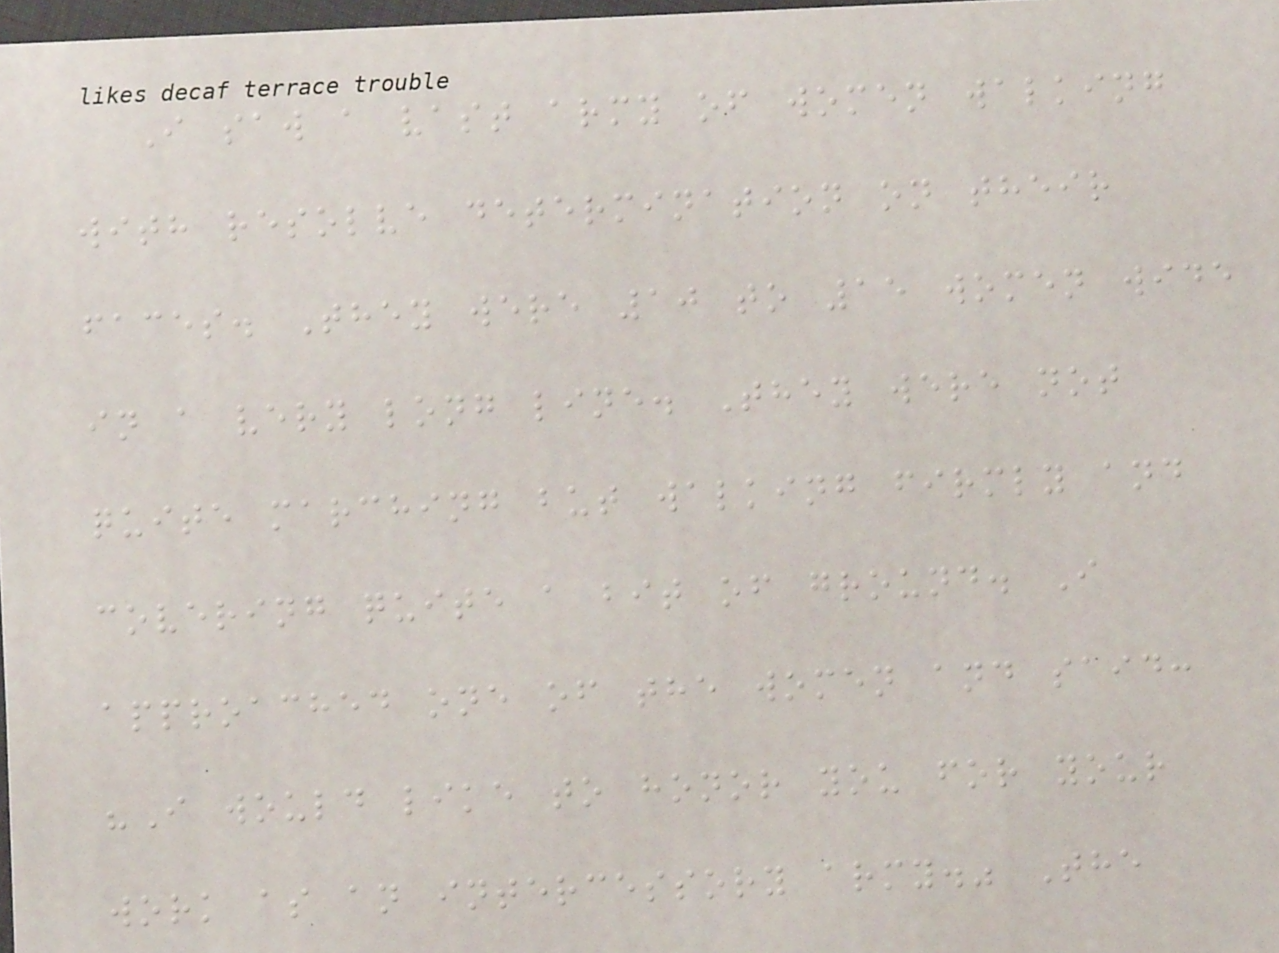I saw a vast army of women walking
with resolve determination on their
faces. They were 10 to 15 women wide
in a very long line. They were not
quite marching but walking firmly and
covering quite a bit of ground. I
approached one of the women and said:
"I would like to honor you for your
work as an intercessory army." The
